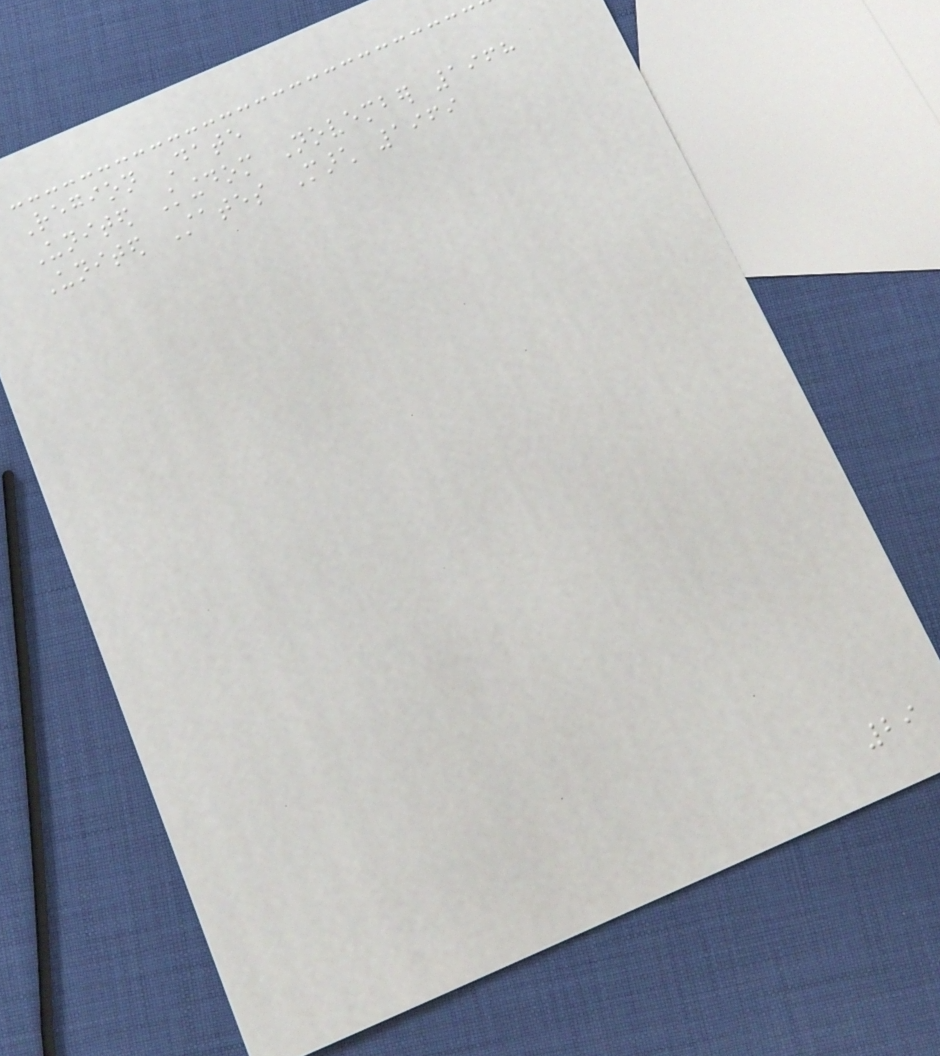Region Date
United Kingdom November 1968
United States March 1969
29
